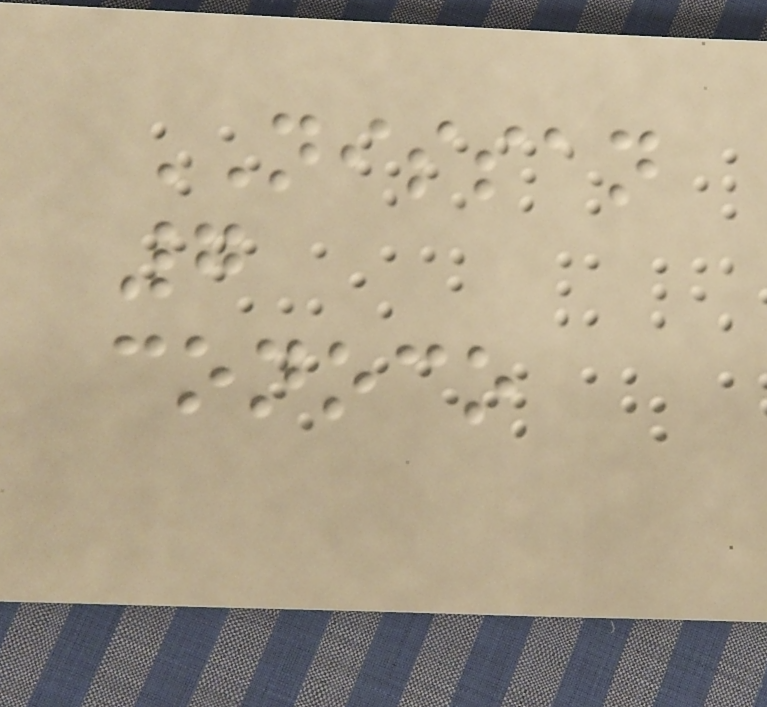NISSAN
7
conoco
